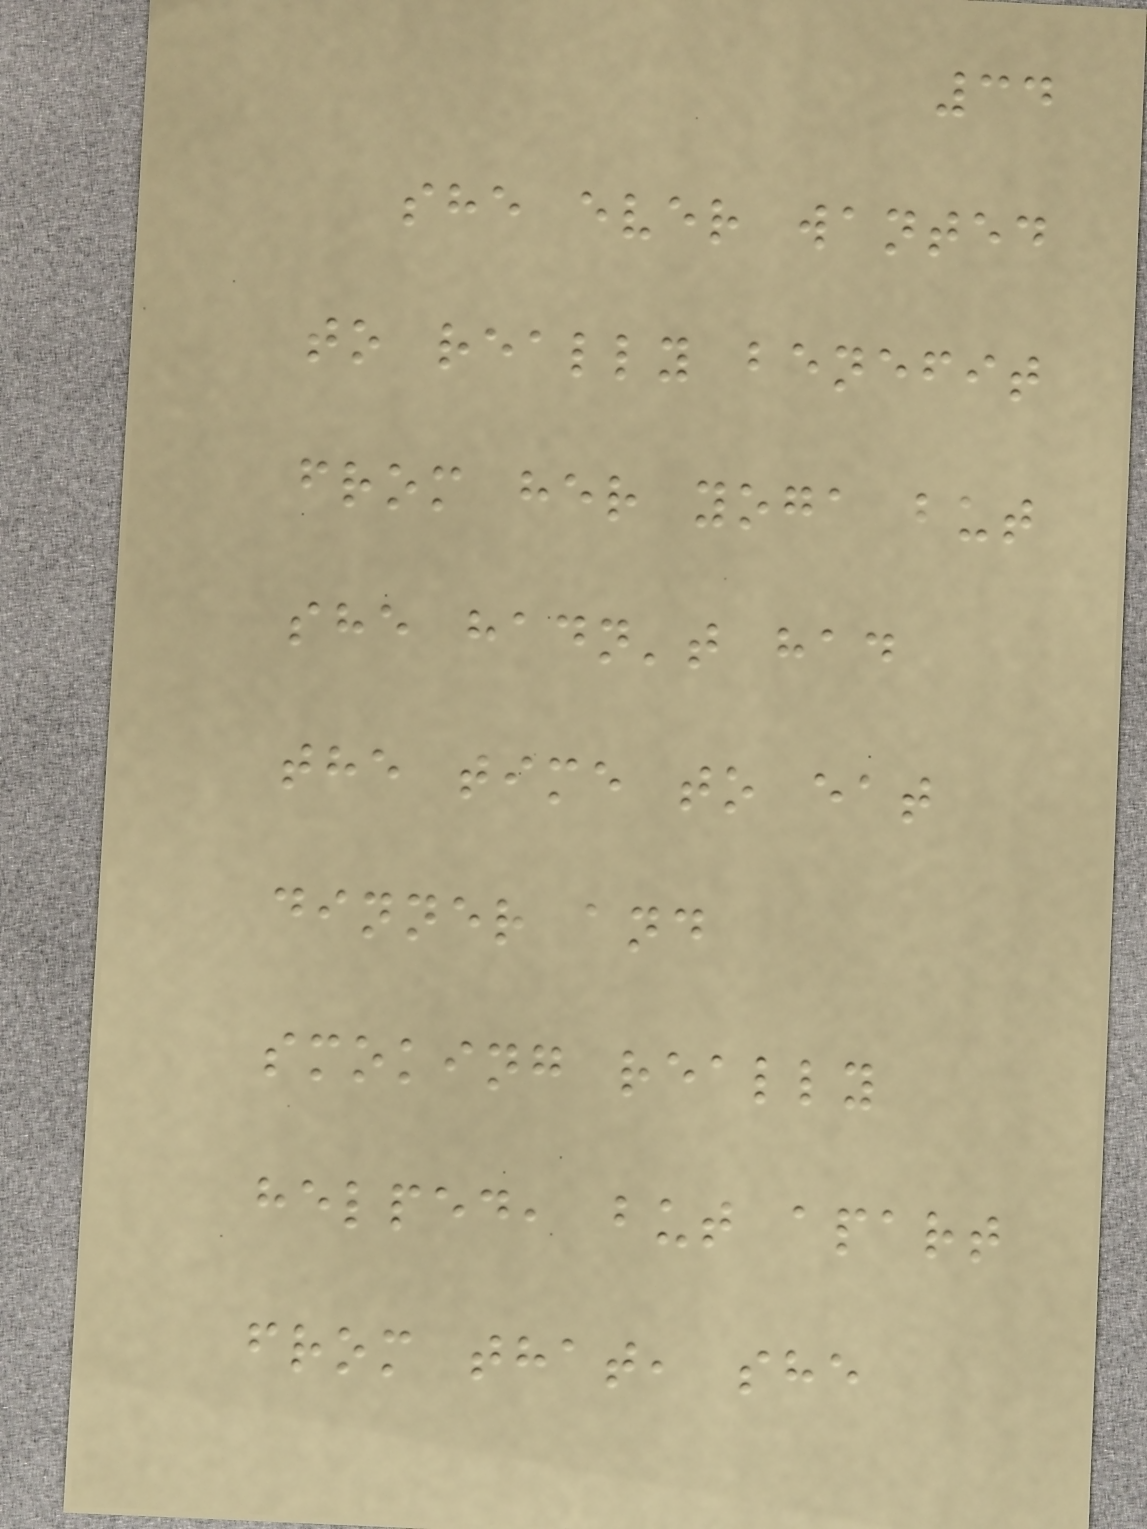34
she ever wanted
to really benefit
from her yoga but
she hadn't had
the time to eat
dinner and
smoking really
helped, but apart
from that, she
